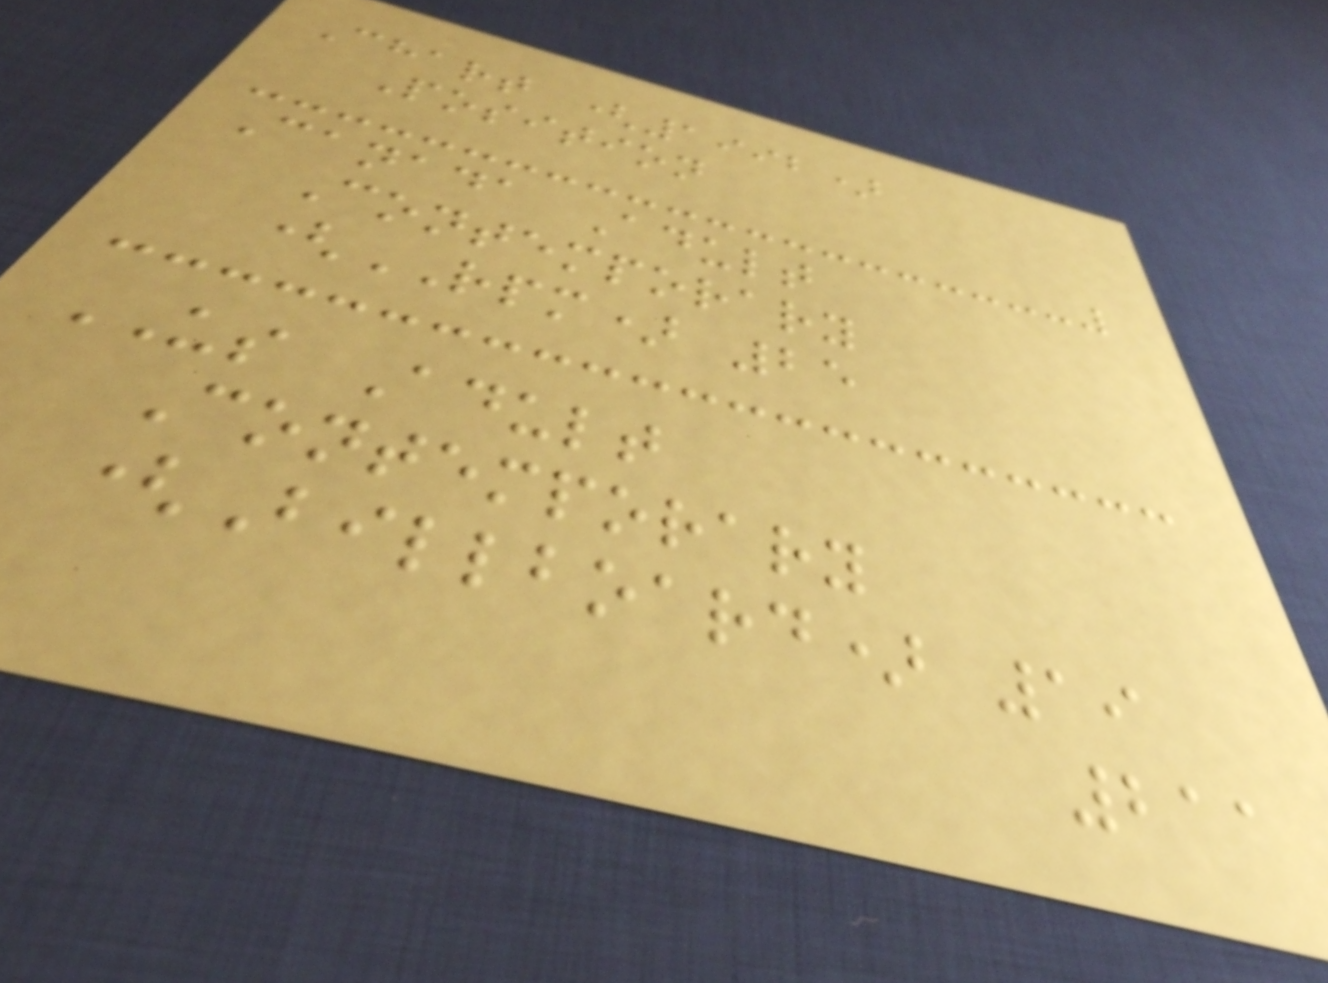Chart (1992)
Position
Canada Adult
Contemporary
(RPM) 25
US Adult
Contemporary
(Billboard) 19
211
